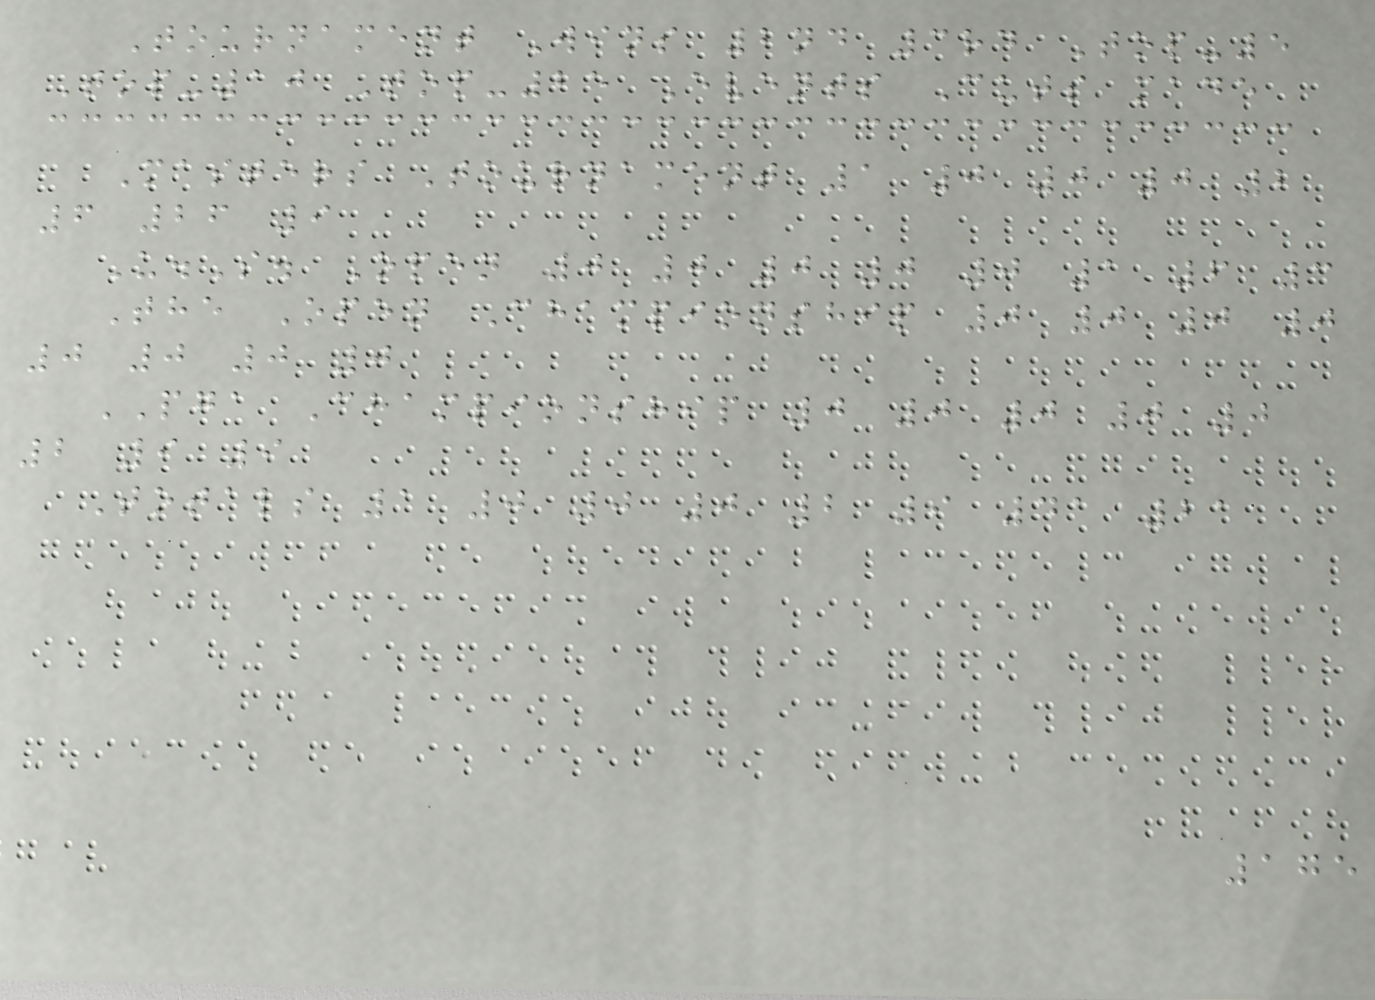Tournament Wins 2nd 3rd Top-5
Top-10 Top-25 Events Cuts made
Masters Tournament 1 0 0 0 2
6 26 9
U.S. Open 0 0 0 0 0 1 6 3
The Open Championship 0 0 0 0
0 0 0 0
PGA Championship 0 0 0 0 0
2 9 9
Totals 1 0 0 0 2 9 41 21
175
